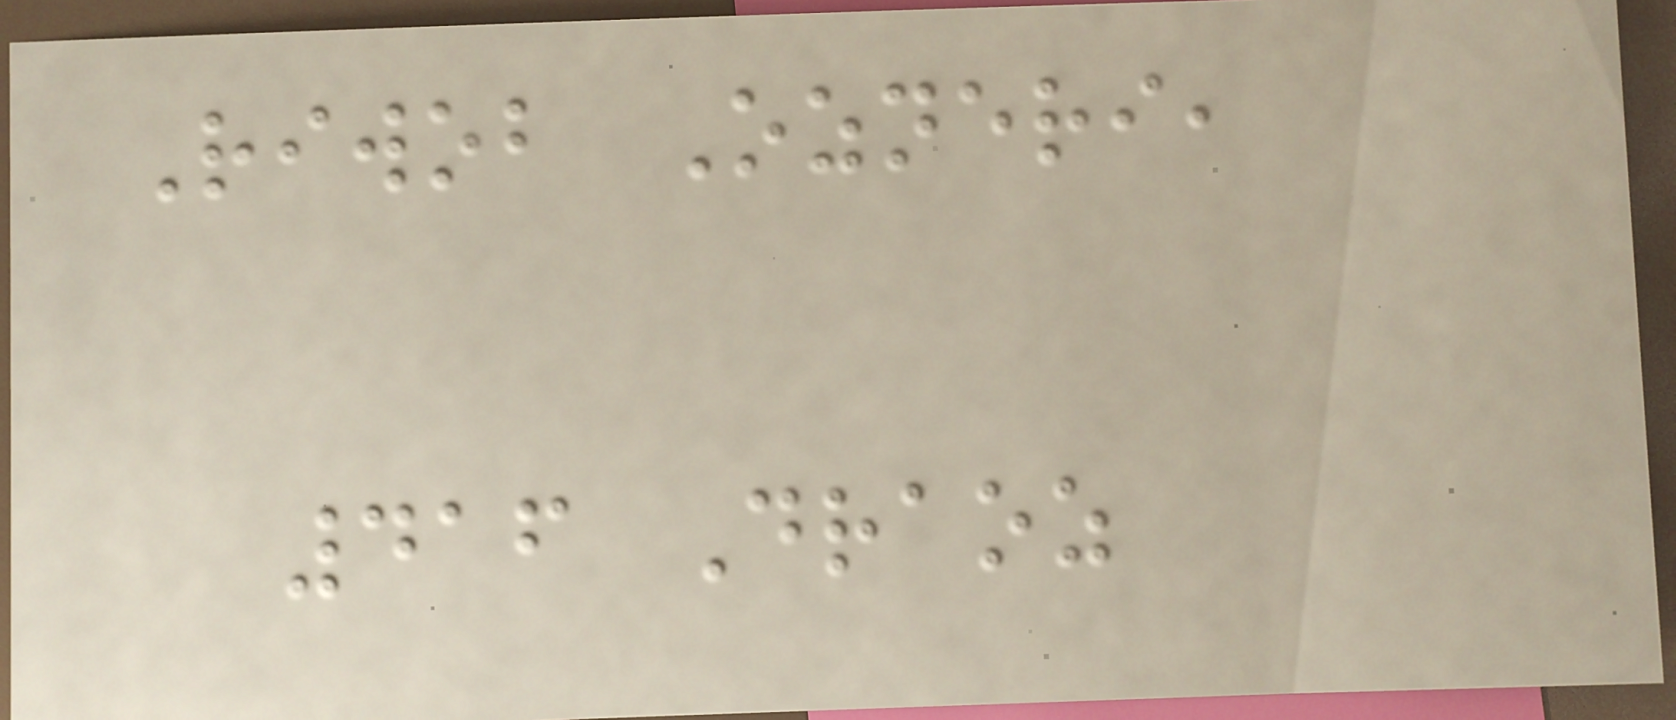Riwob Ozneri,
416 Draoz
